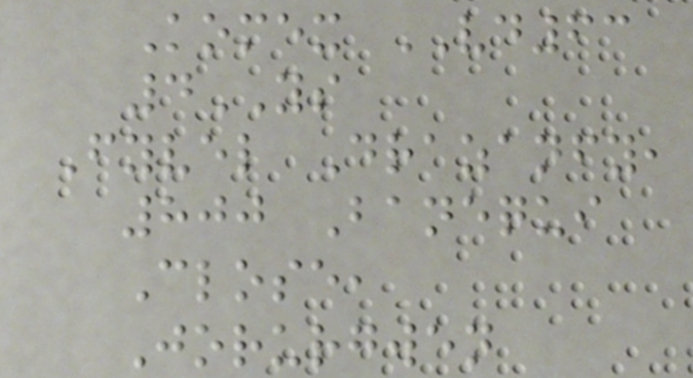Komex VD63
4YS
Fyvel Drazanfy,
800 Banequi
Close,
Jorurgwen
